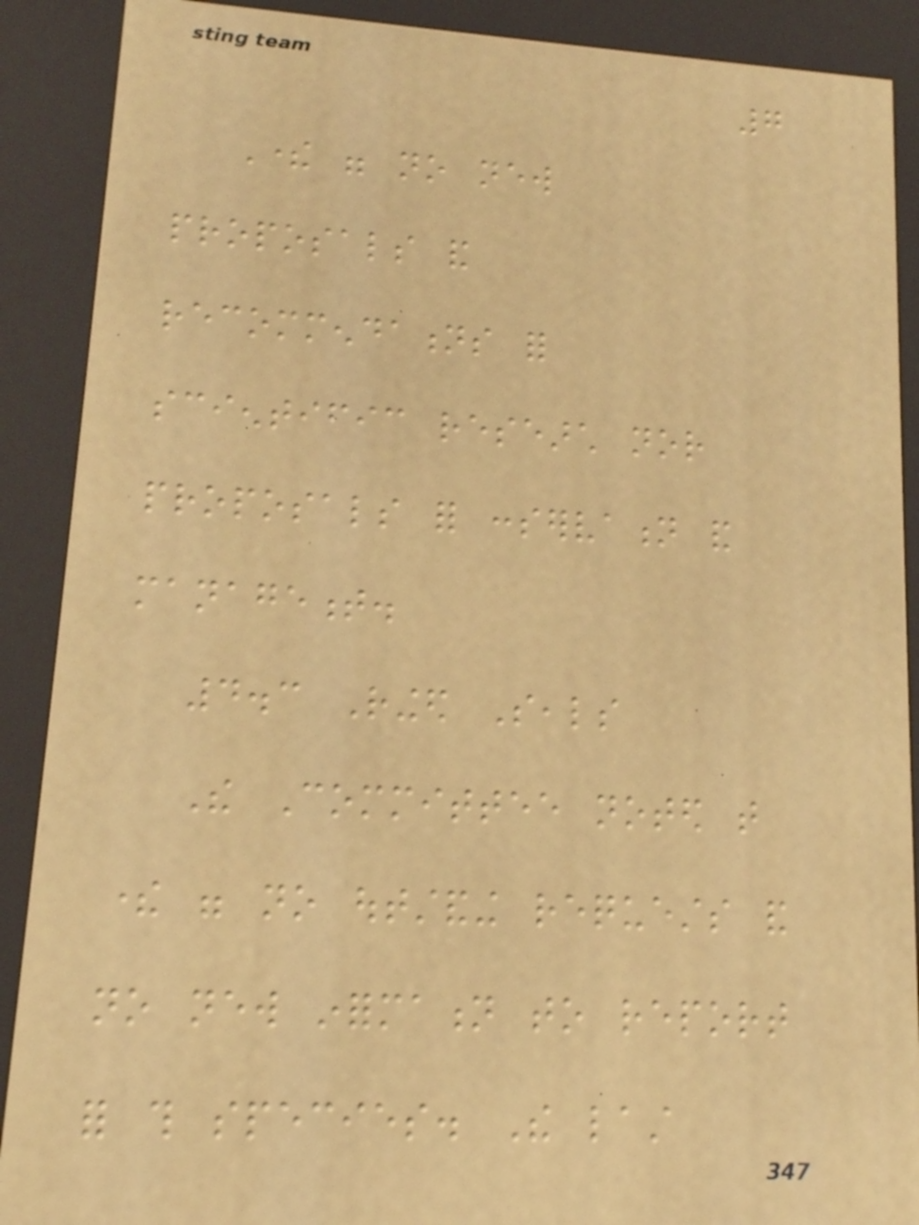7
There were no new
proposals and
recommendations for
scientific research nor
proposals for conservation and
management.
4.3 Ringed Seals
The Committee noted that
there were no outstanding requests and
no new information to report
for this species. The last
